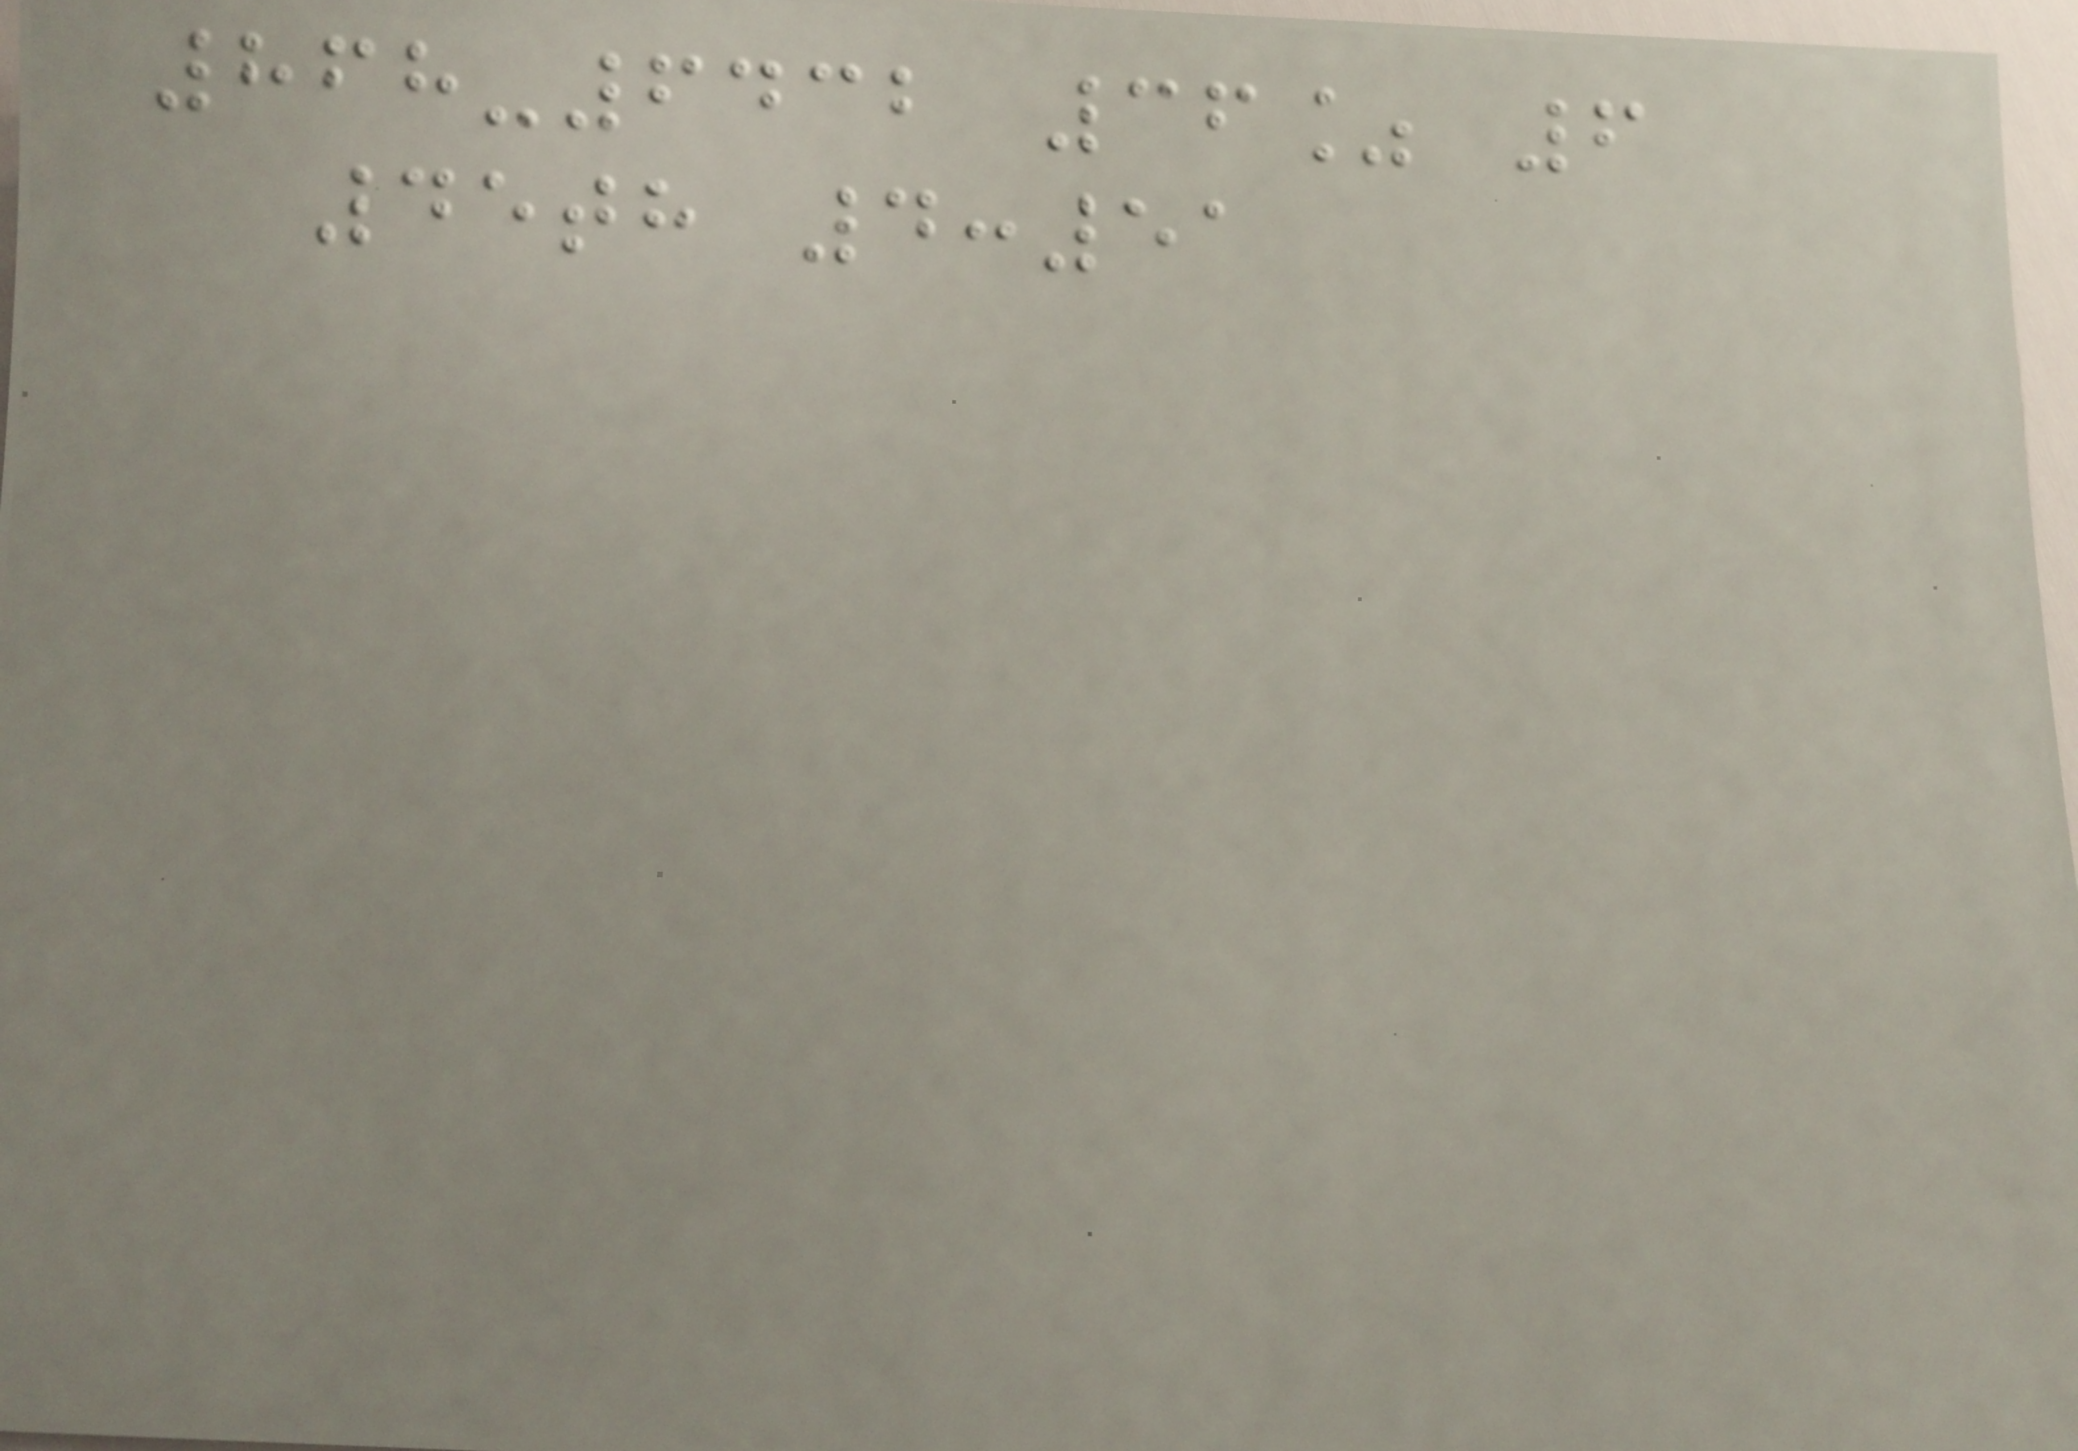868-6432 36% 6
45th 4:51
